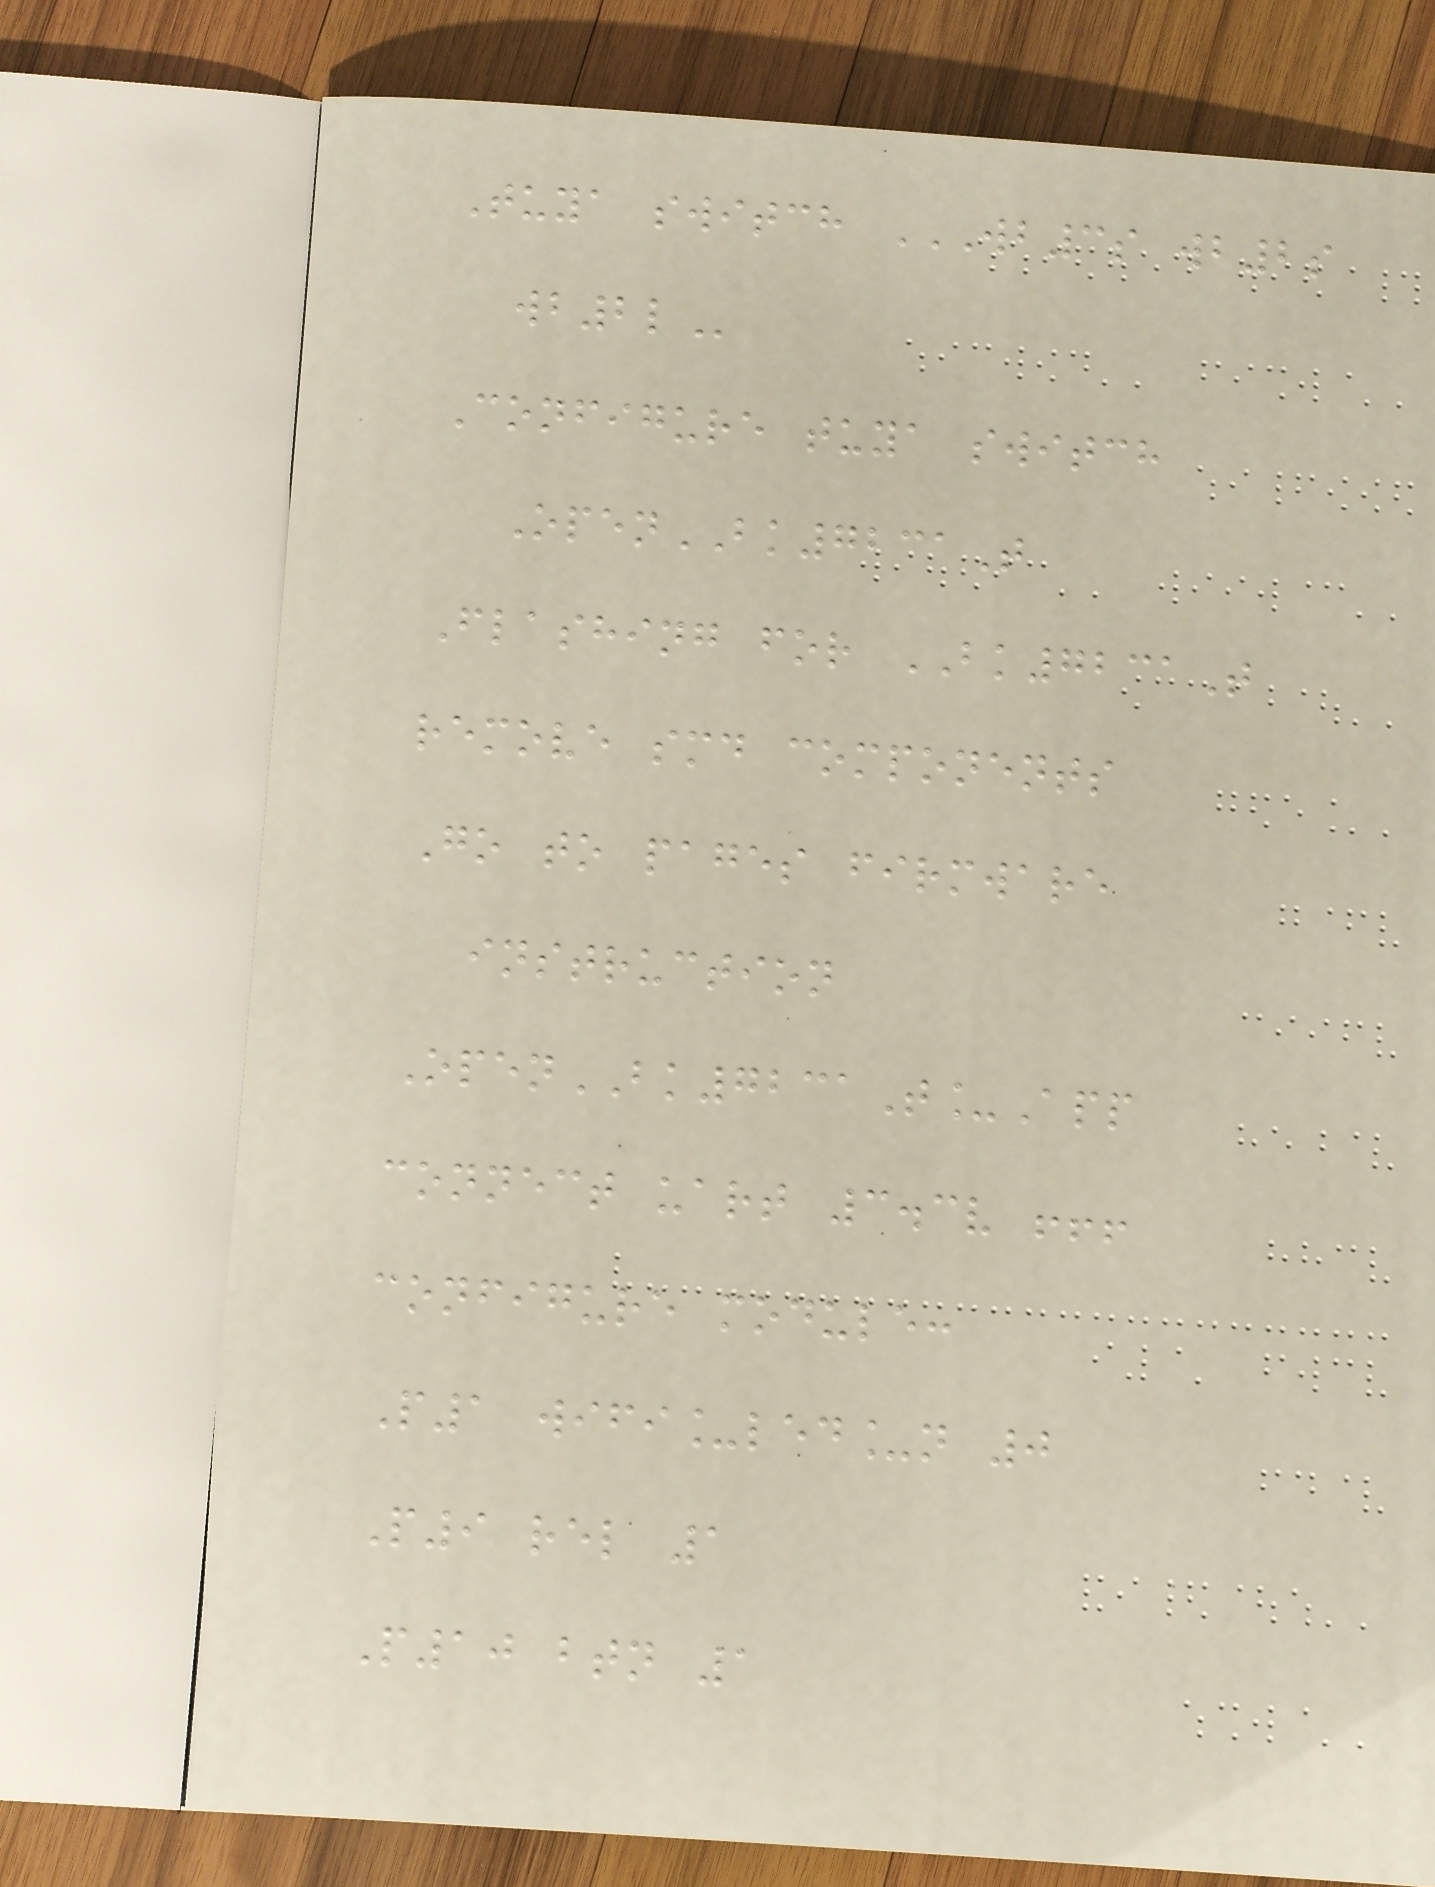Tuya switch WB3S WB2S
WB2L
Configure tuya switch
OpenBK7231T
Flashing for BK7231T
remove smd components
Go to pages firmware
instruction
OpenBK7231T_App
connect uart 3.3v !!!
configure module:
P1 wifi_led_n 0
P9 rel 1
P10 btn 1
